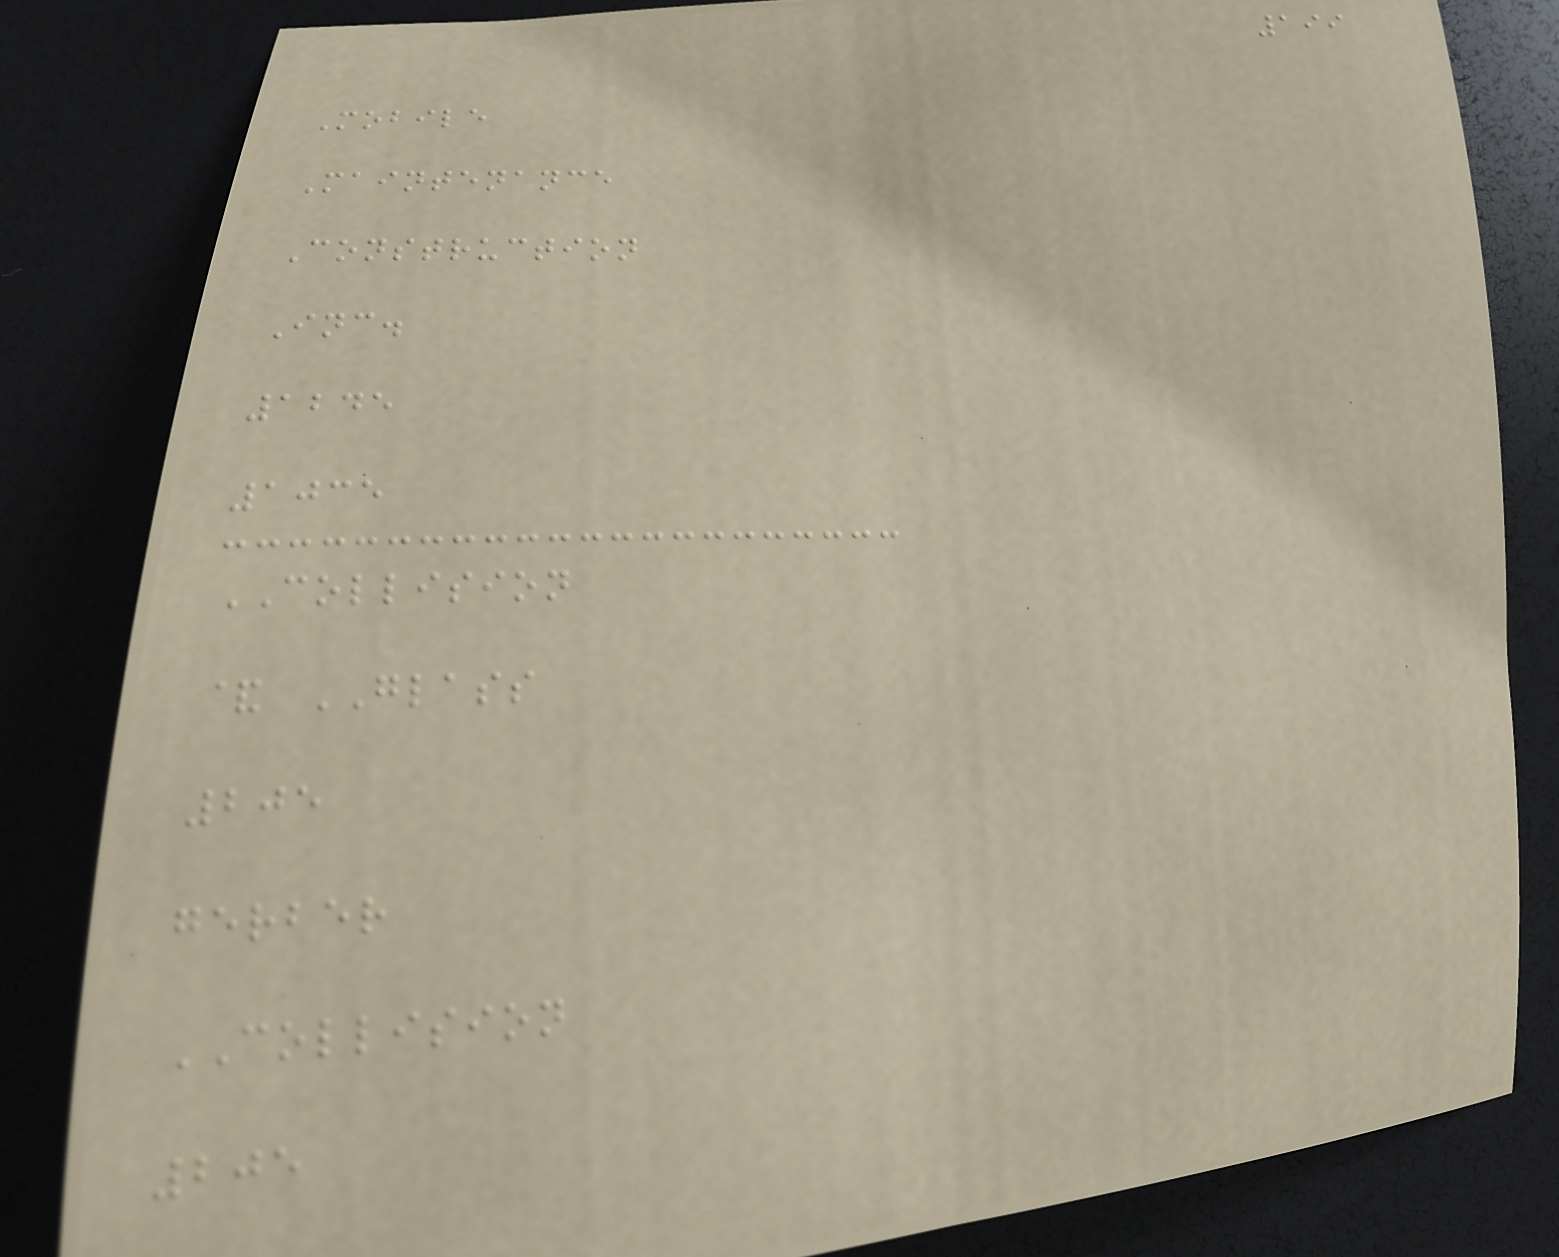199
Mobile
Maintenance
Construction
Inc.
1245
1035
COLLISION
& GLASS
205
gerber
COLLISION
205
